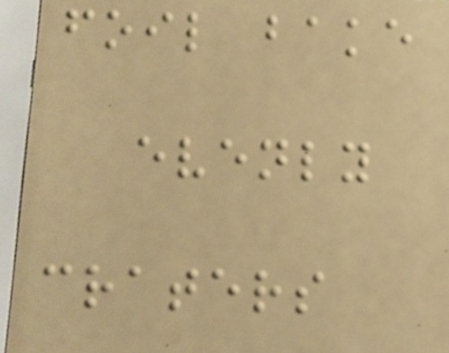foil bake
evenly
craters
